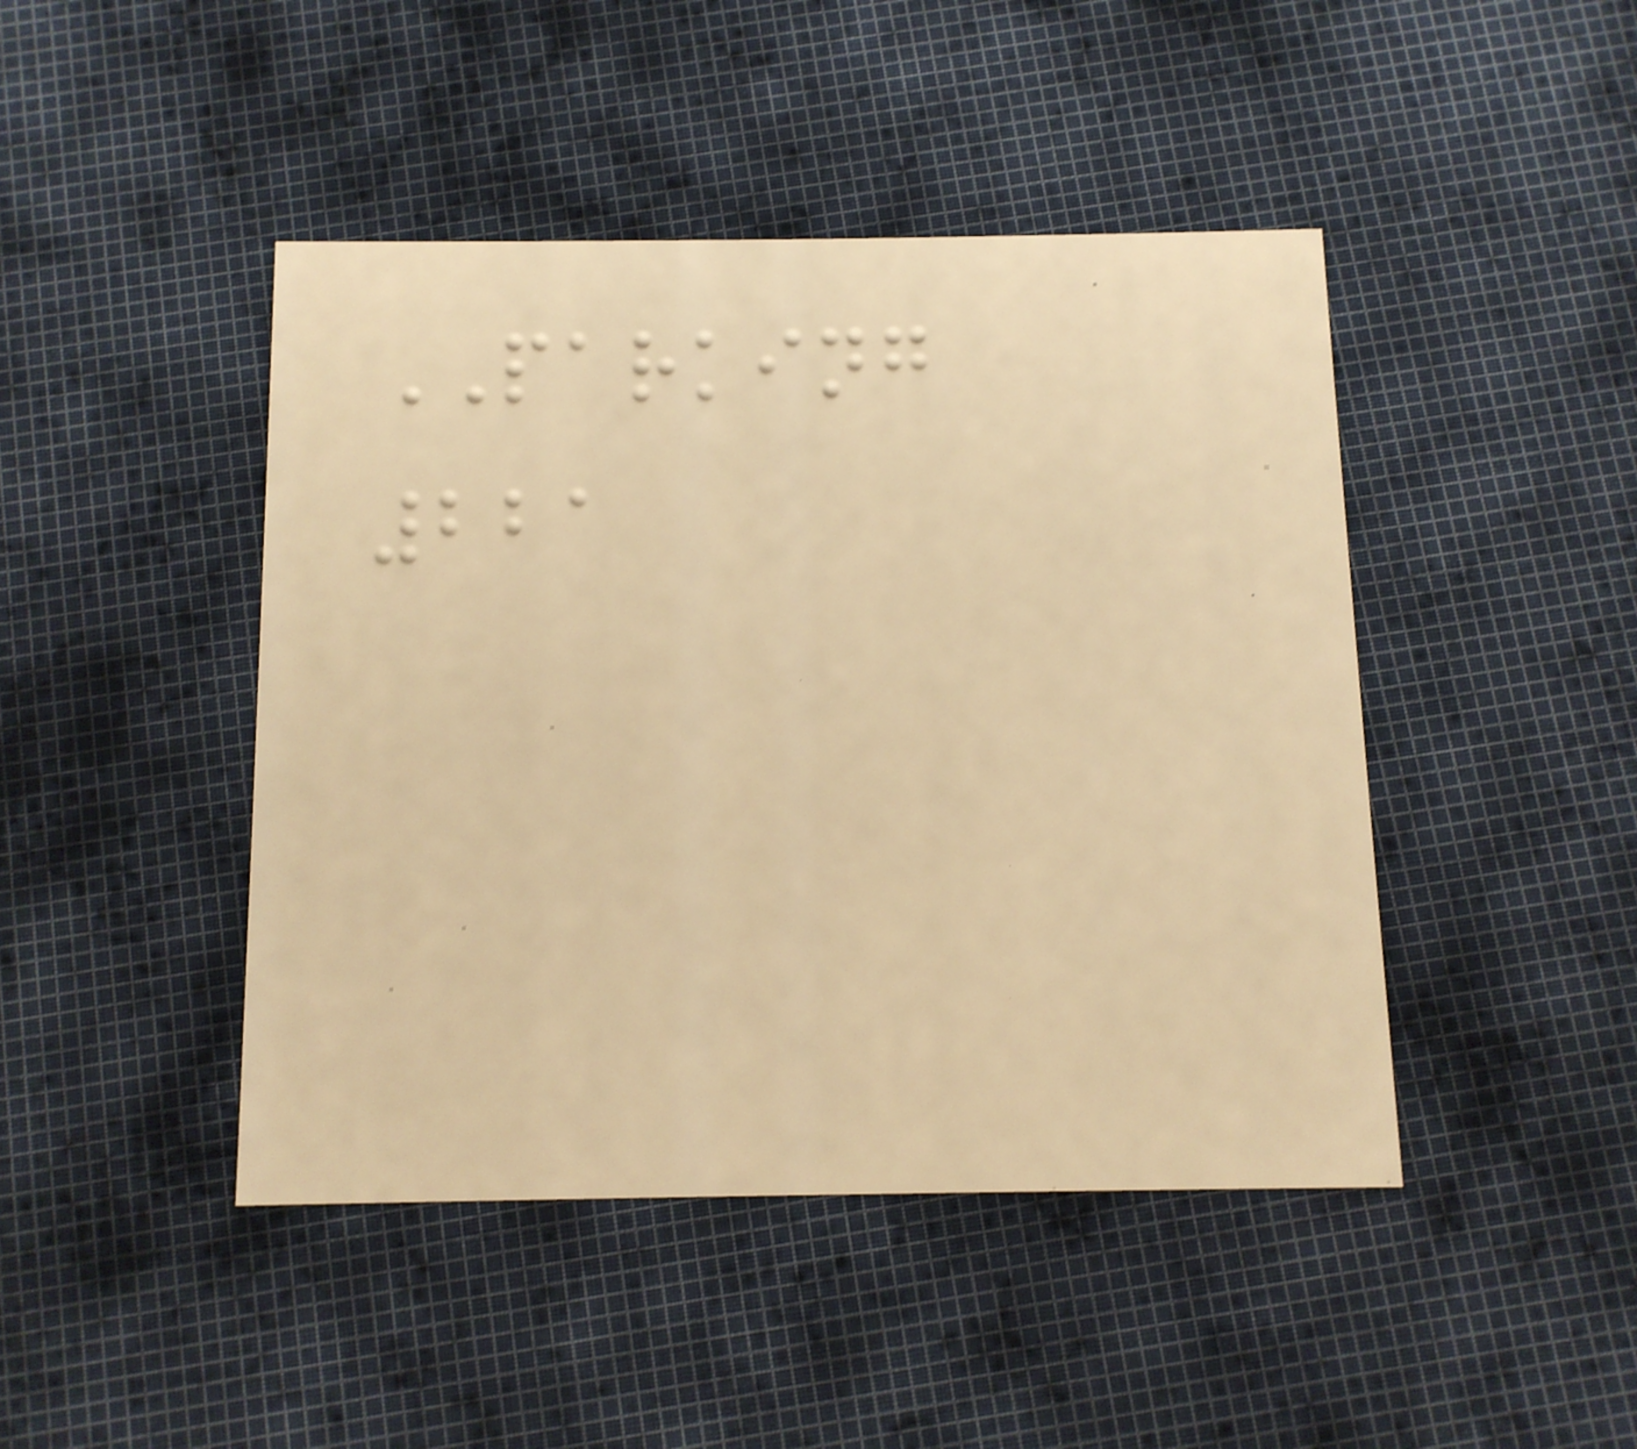PARKING
221
